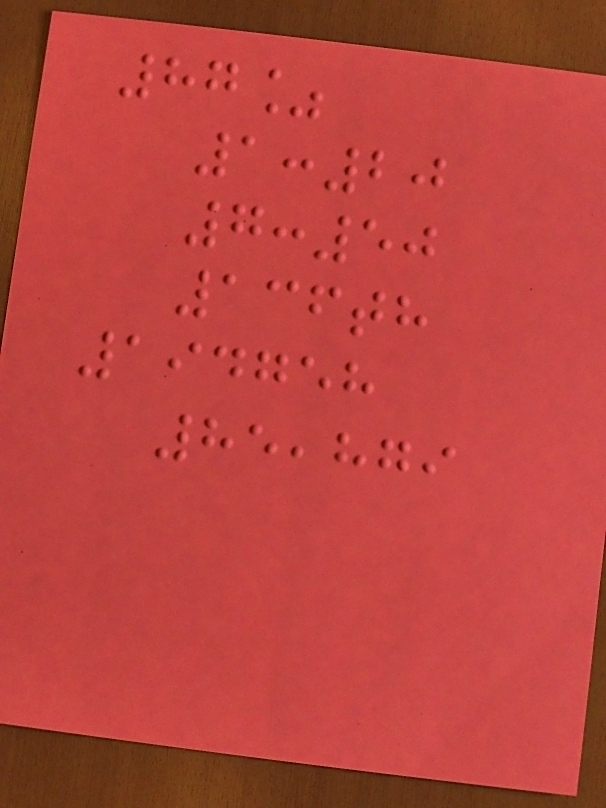87%
1:20
7:50
136th
194758
85,879
